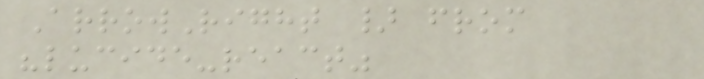ArrowRight } from
"lucide-react"
